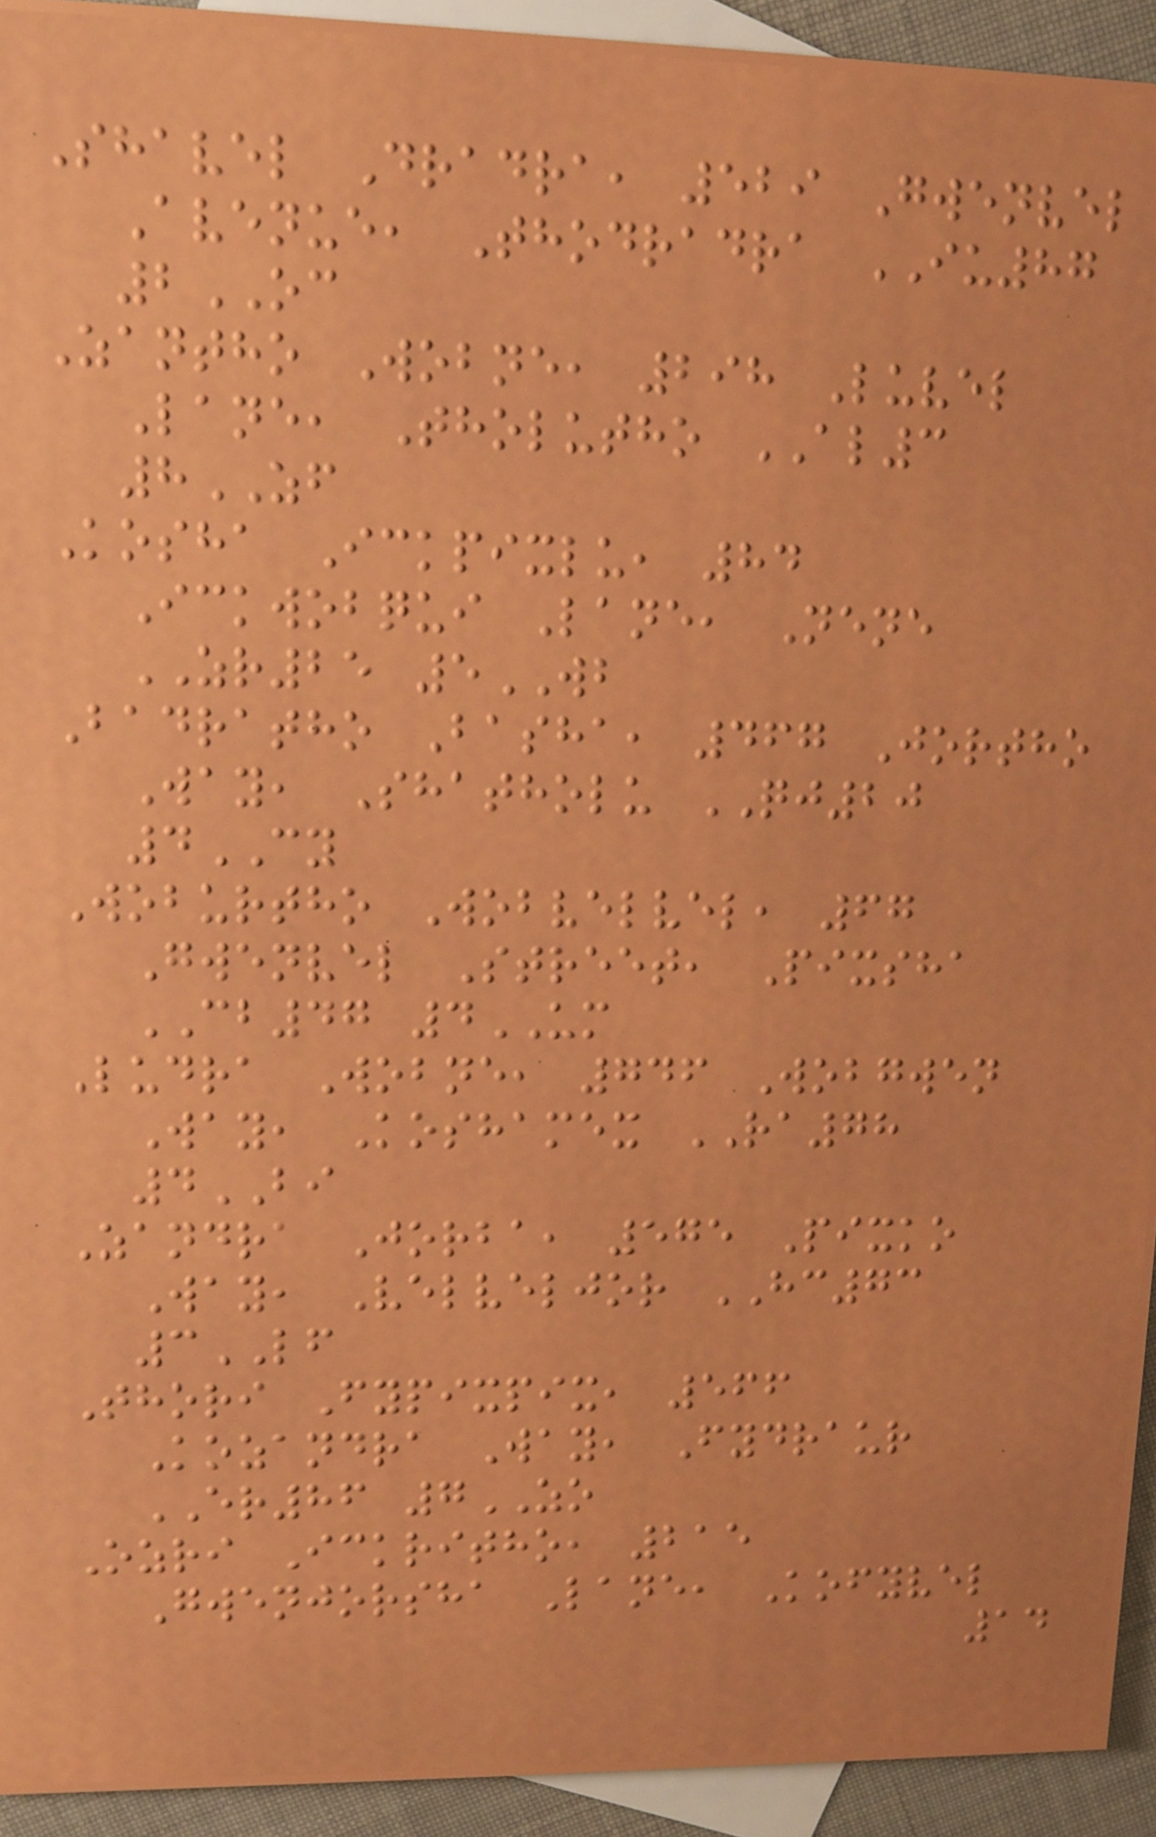Shavel Dradra, 529 Gwenvel
Avenue, Thodradra IU87
2OC
Zantho Wobne, 298 Luvel
Lane, Tholutho AL3
8ZF
Kosha Ickpixlu, 84
Ickwobqui Lane, Nene
ZR25 5WB
Badratho Basha, 467 Jortho
Way, Shatholu QJ20
4CY
Woburtho Wobvelvel, 67
Gwenvel Street, Pixsha
CB47 4UM
Ludra Wobne, 746 Wobgwen
Way, Koshamex RA78
4BI
Zandra Jorba, 575 Pixko
Way, Velveljor HC73
3LF
Thori Fypixpix, 566
Kozandra Way, Fydraur
ER86 7ZO
Ozri Ickritho, 215
Gwenjorsha Lane, Kofyvel
14
